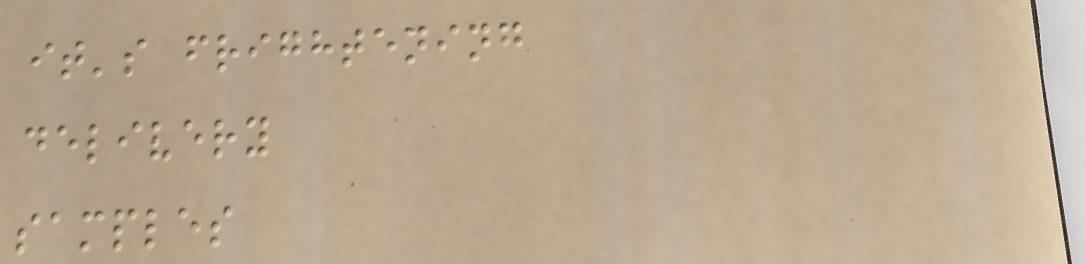it's frightening
delivery
samples
